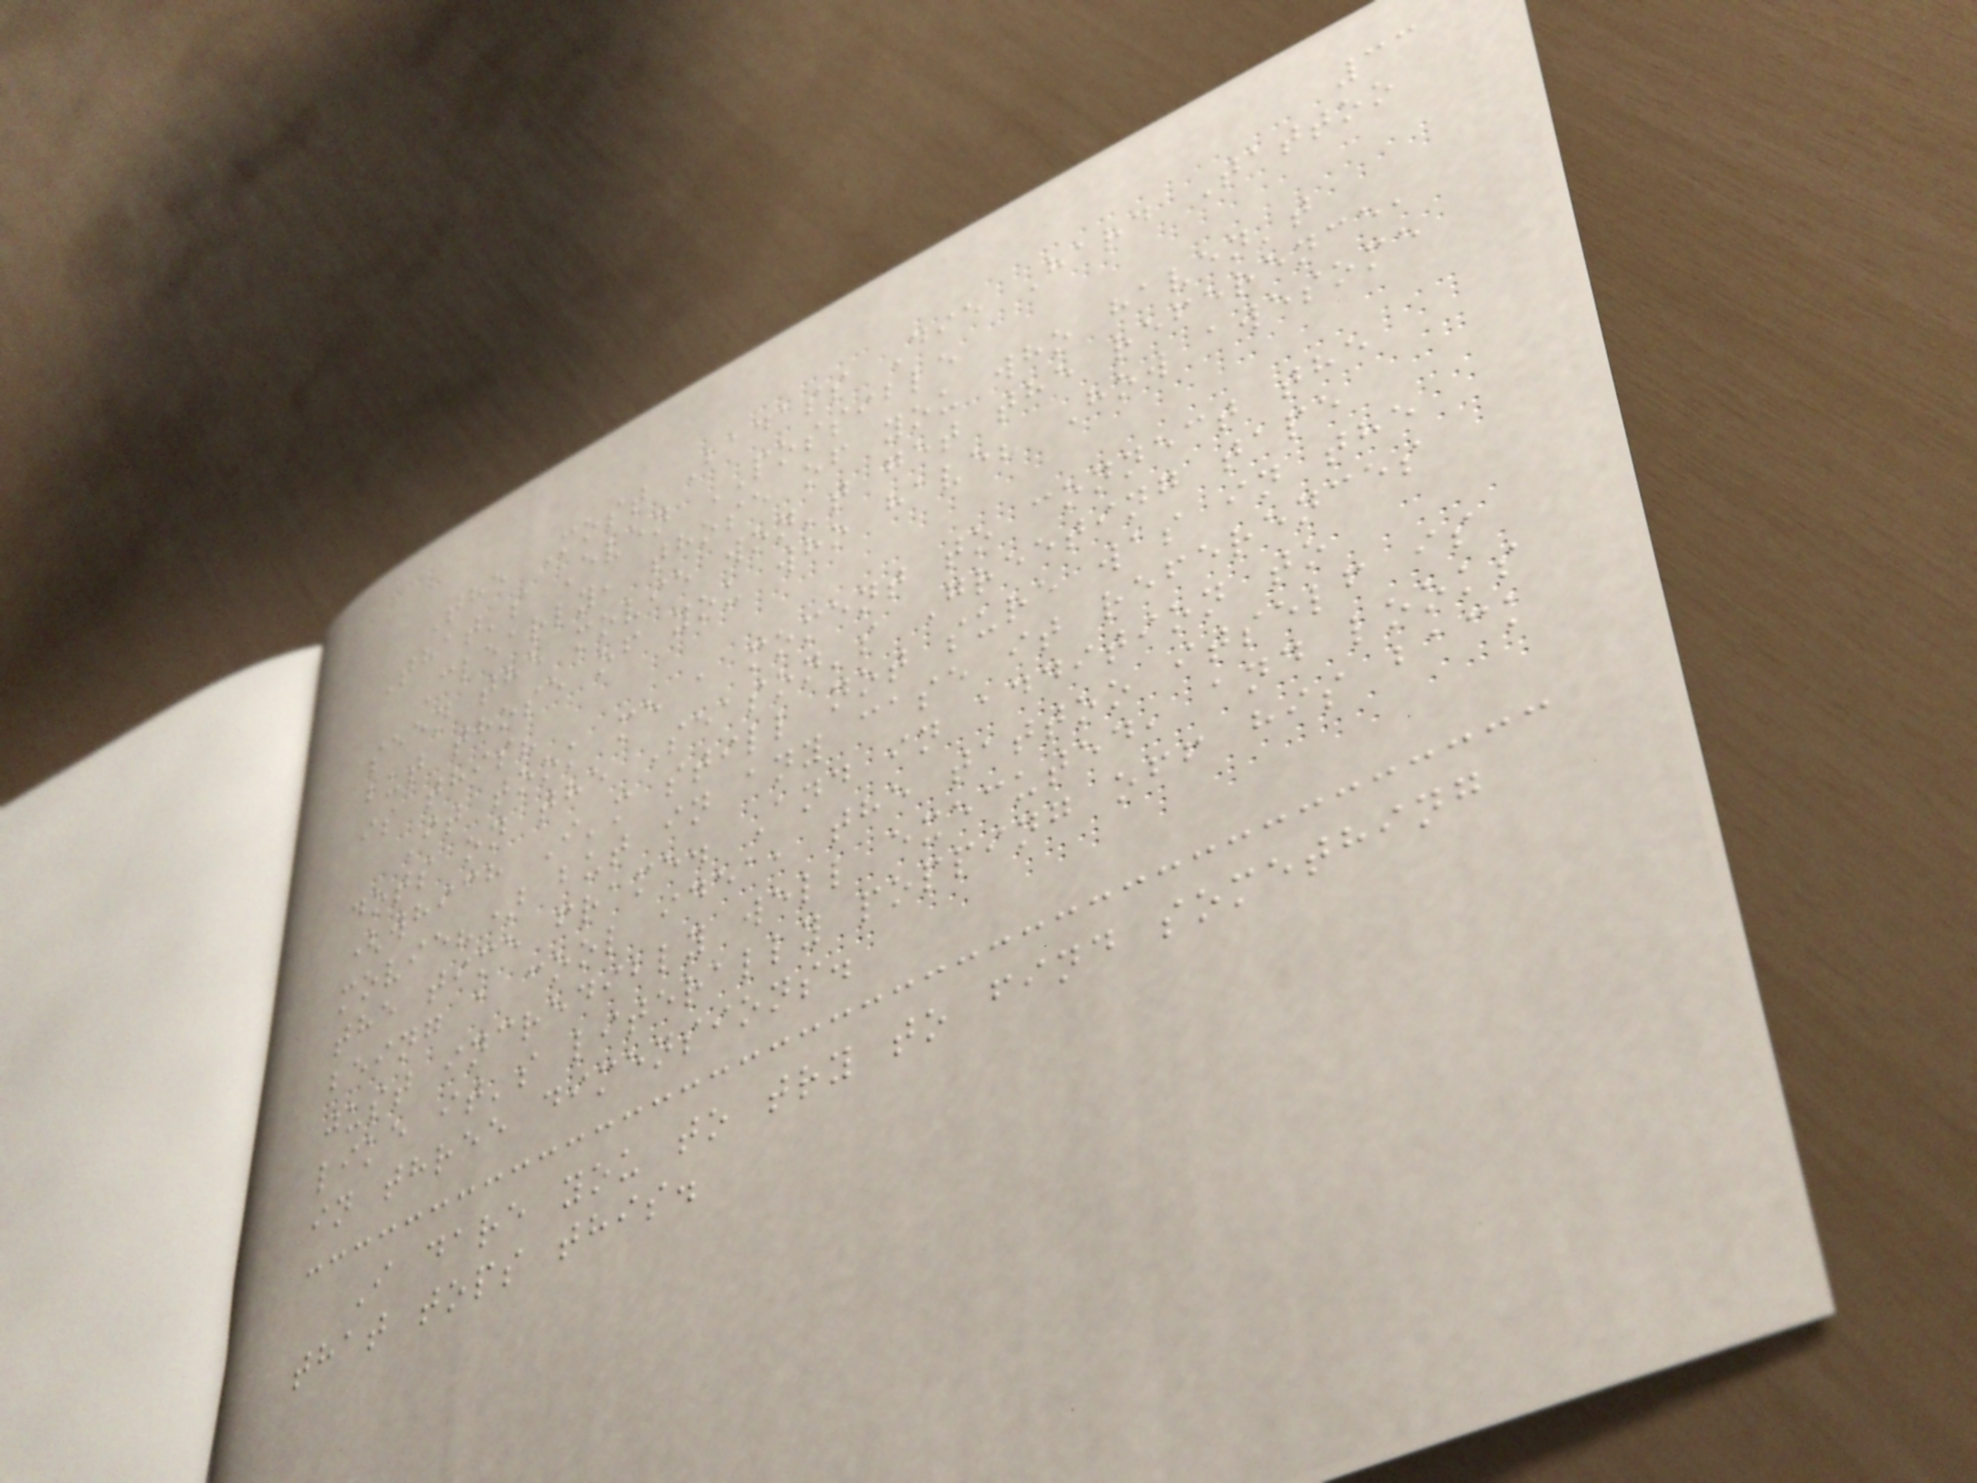33
The Most Badass Die Hard Tattoo
That's Even POSSIBLE
Clearly, those of you who haven't
seen the movie won't get the reference,
but those of you who have? How awesome
is this?
It took me a moment to connect the
dots on the Season's Greeting tape
(which I'm still not sure was in the
movie?) but in any case it references
the time frame. And in addition to
being a cool idea, the tattoo itself is
just incredibly well executed, and looks
like it's literally popping off his back
in three dimensions.
I dare you to try to find something
that tops this.
